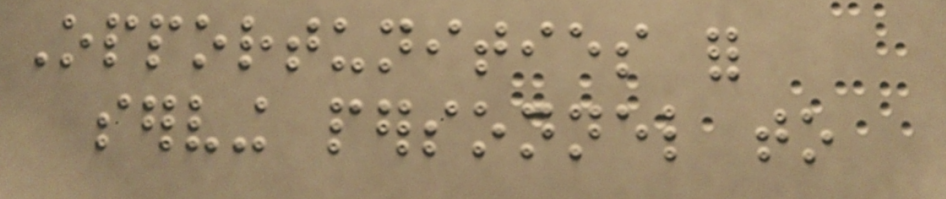Opportunities for
serving personnel to
